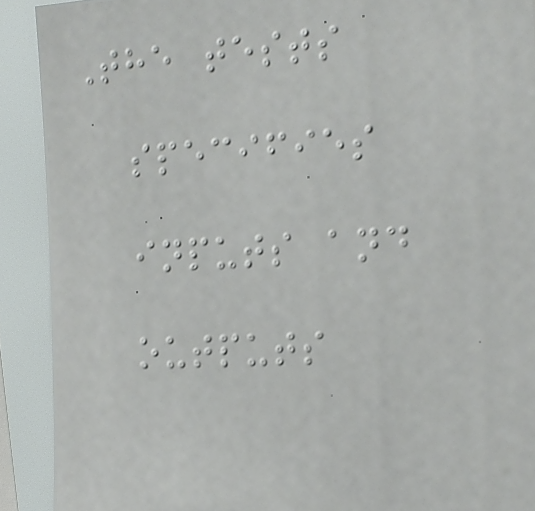The tests
specifies
inputs and
outputs
